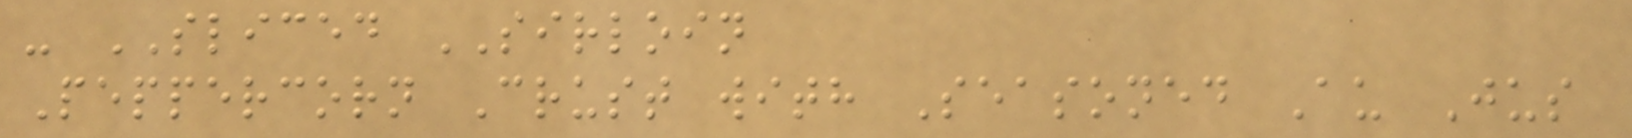- SLICED SIRLOIN
Peppercorn Crust with Seasoned Au Jus
